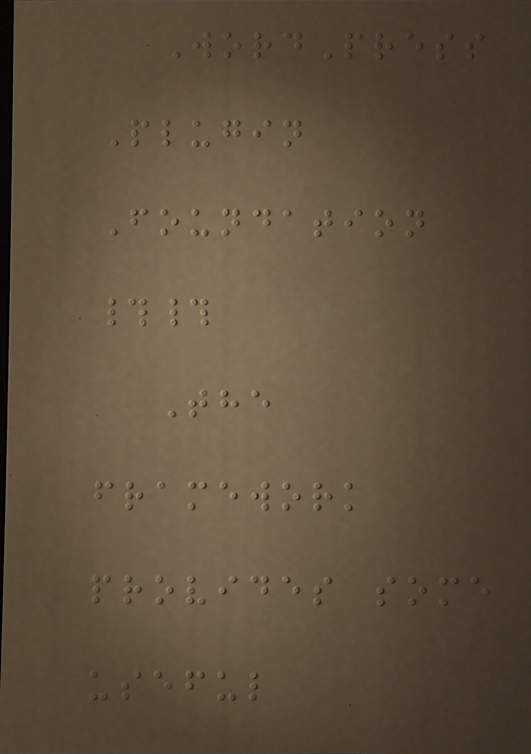WordPress
Plugin
Foundation
##
The
framework
provides some
useful
